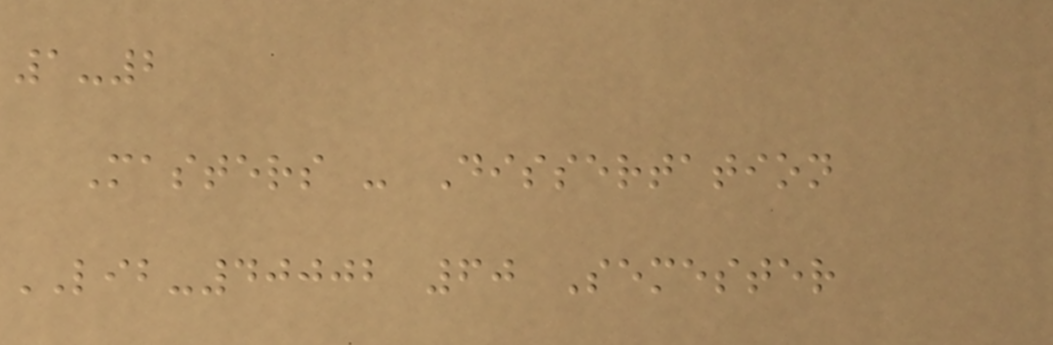1-2
Masters - Dissertation
LIB-40002 60 Semester
